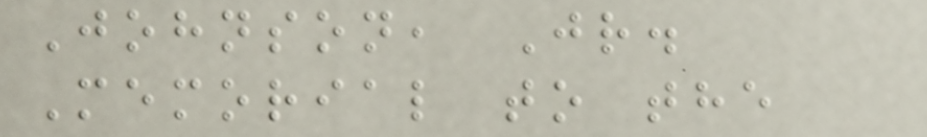Johnson, Jr.
Memorial to the
